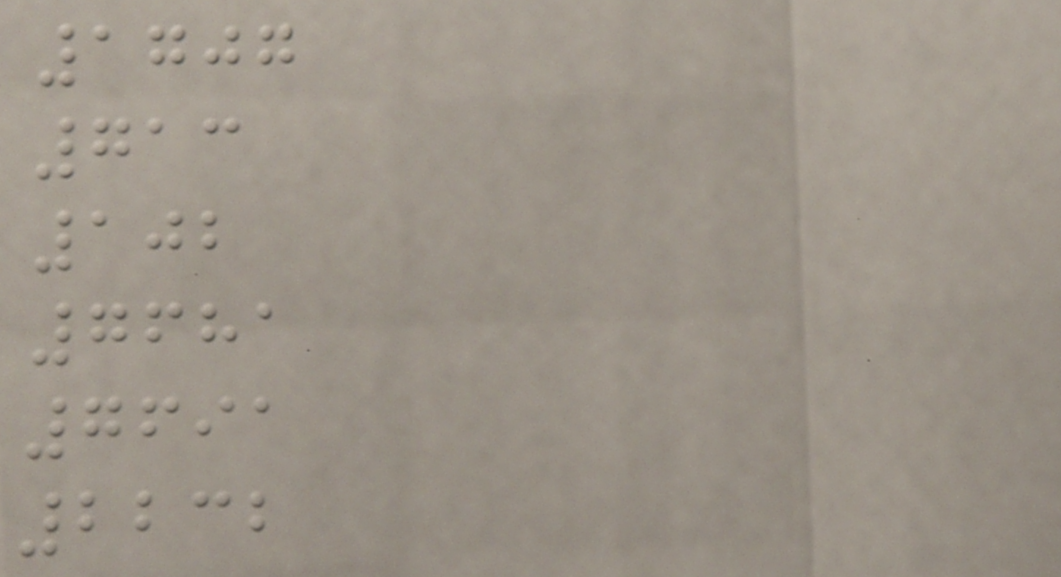1707
713
102
7681
7691
2232
